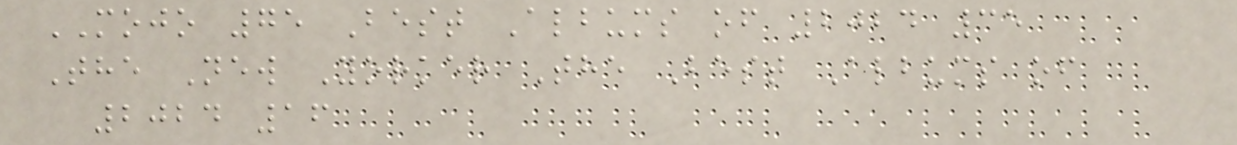MOJO 75 Best Albums of 2024 35
The New Yorker The Best Albums of
2024 16
